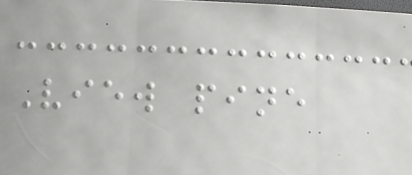View pine
